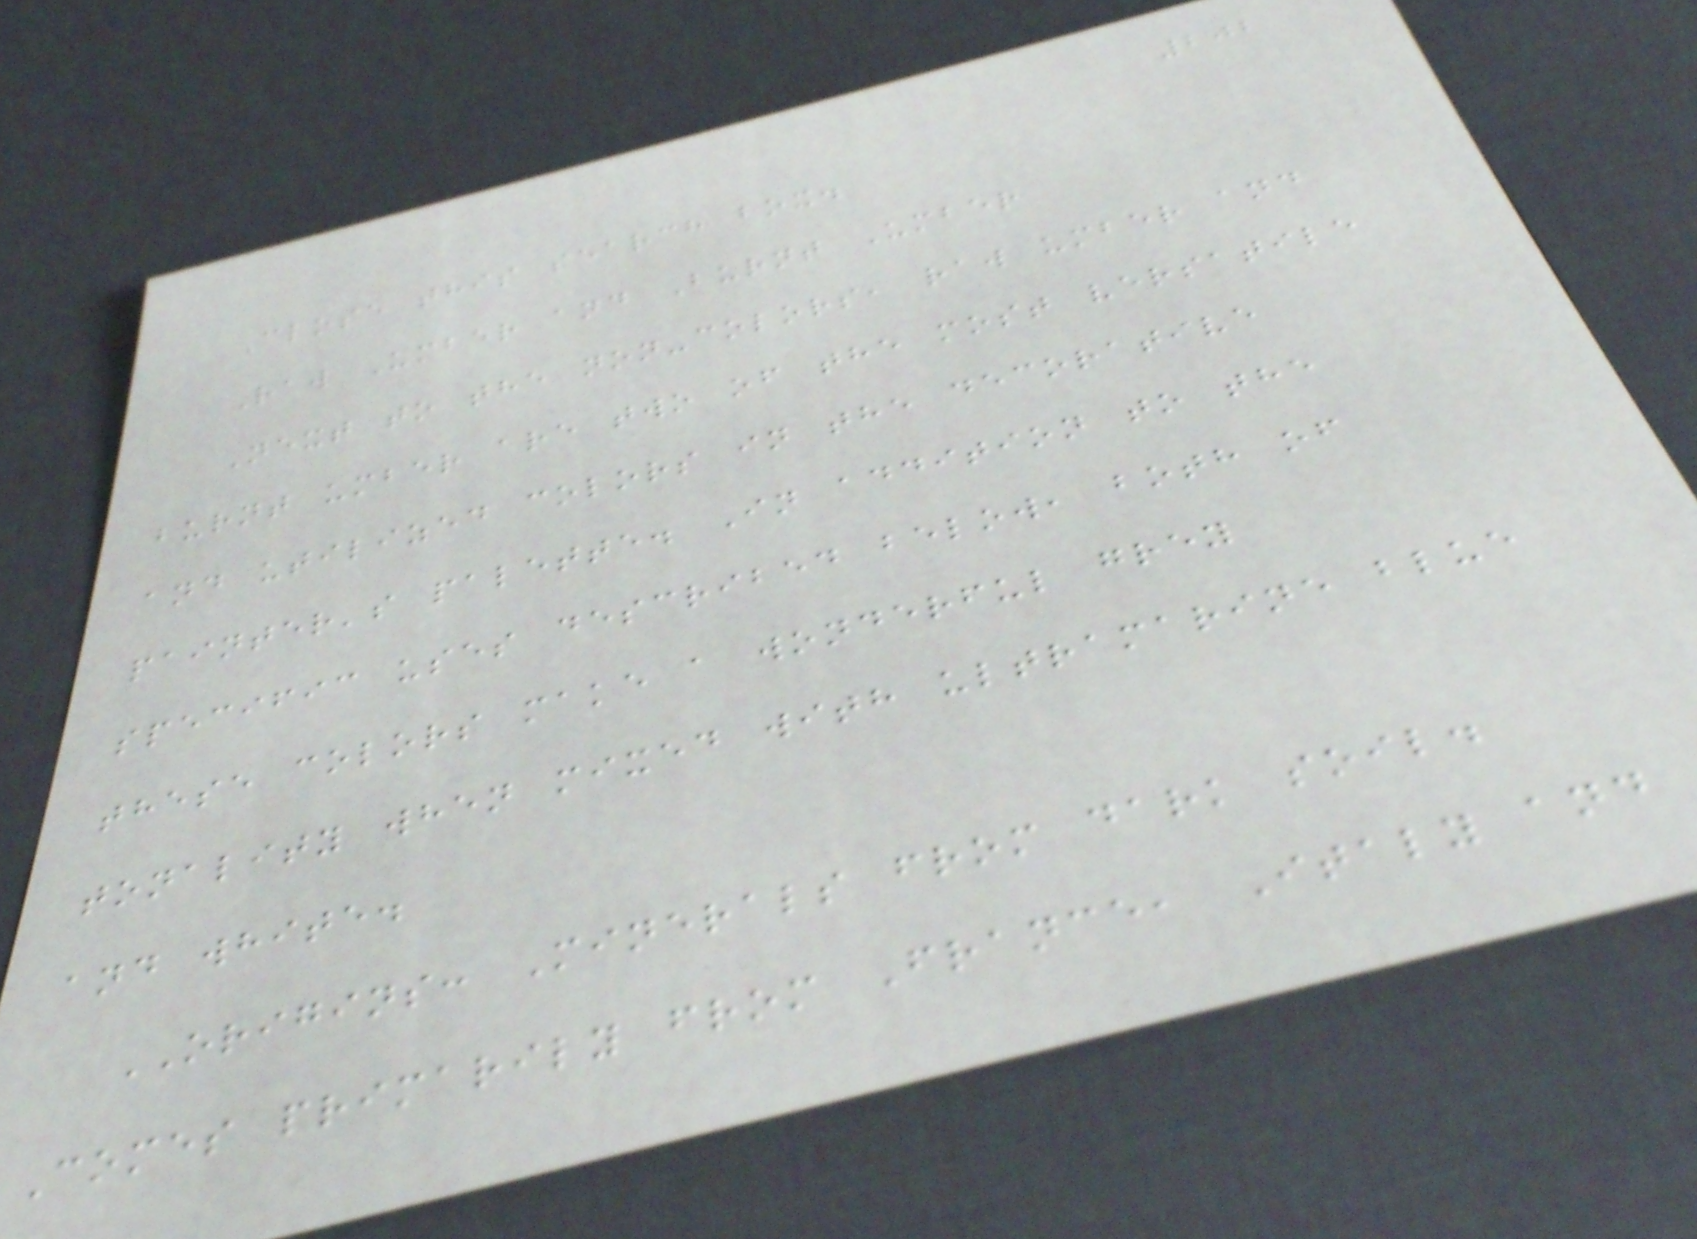202
Close this search box.
Raw Umber and Burnt Umber
Next to the non-colors, raw umber and
burnt umber are two of the most versatile
and utilized colors in the decorative
painter's palette. In addition to the
specific uses described below, both of
these colors make a wonderful grey
tonality when mixed with ultramarine blue
and white.
ORIGINS: Minerals from dark soil.
Comes primarily from France, Italy and
